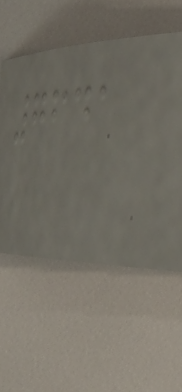7641
